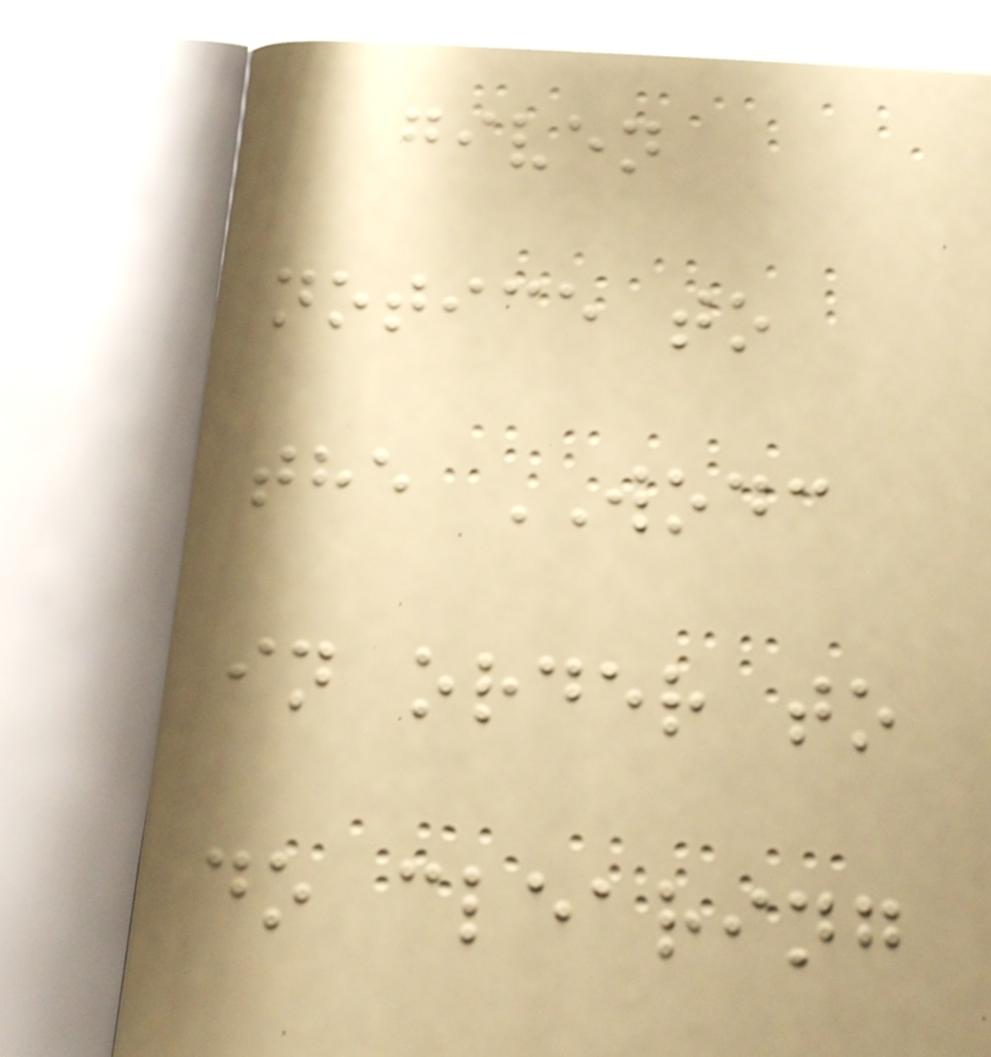given
notice to
the WODC
in order to
do clearing
